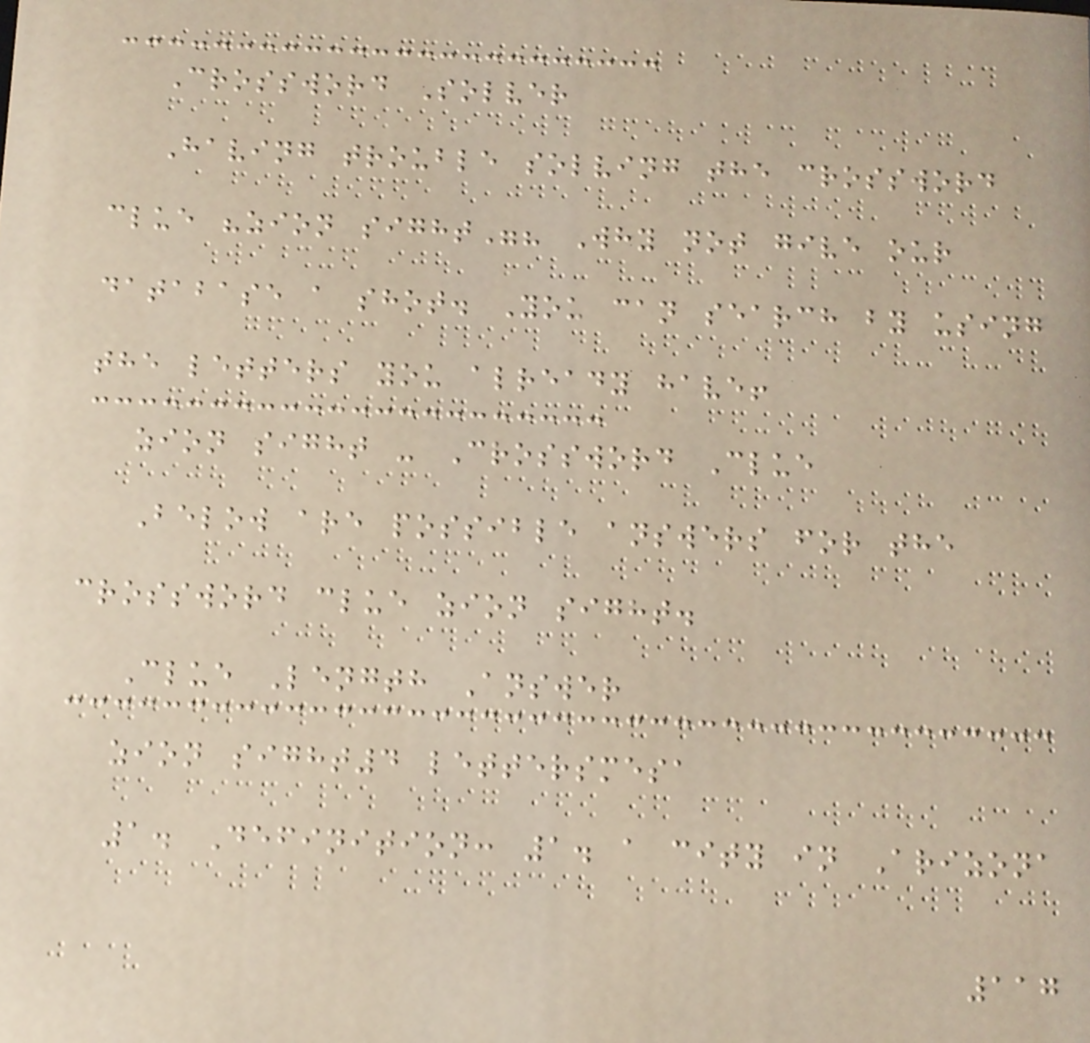Crossword Solver
Having trouble solving the crossword
clue "zion sight"? Why not give our
database a shot. You can search by using
the letters you already have!
zion sight - Crossword Clue
Below are possible answers for the
crossword clue zion sight.
Clue Length Answer
zion sight4 lettersmesa
1. Definition: 1. a city in Arizona
117
